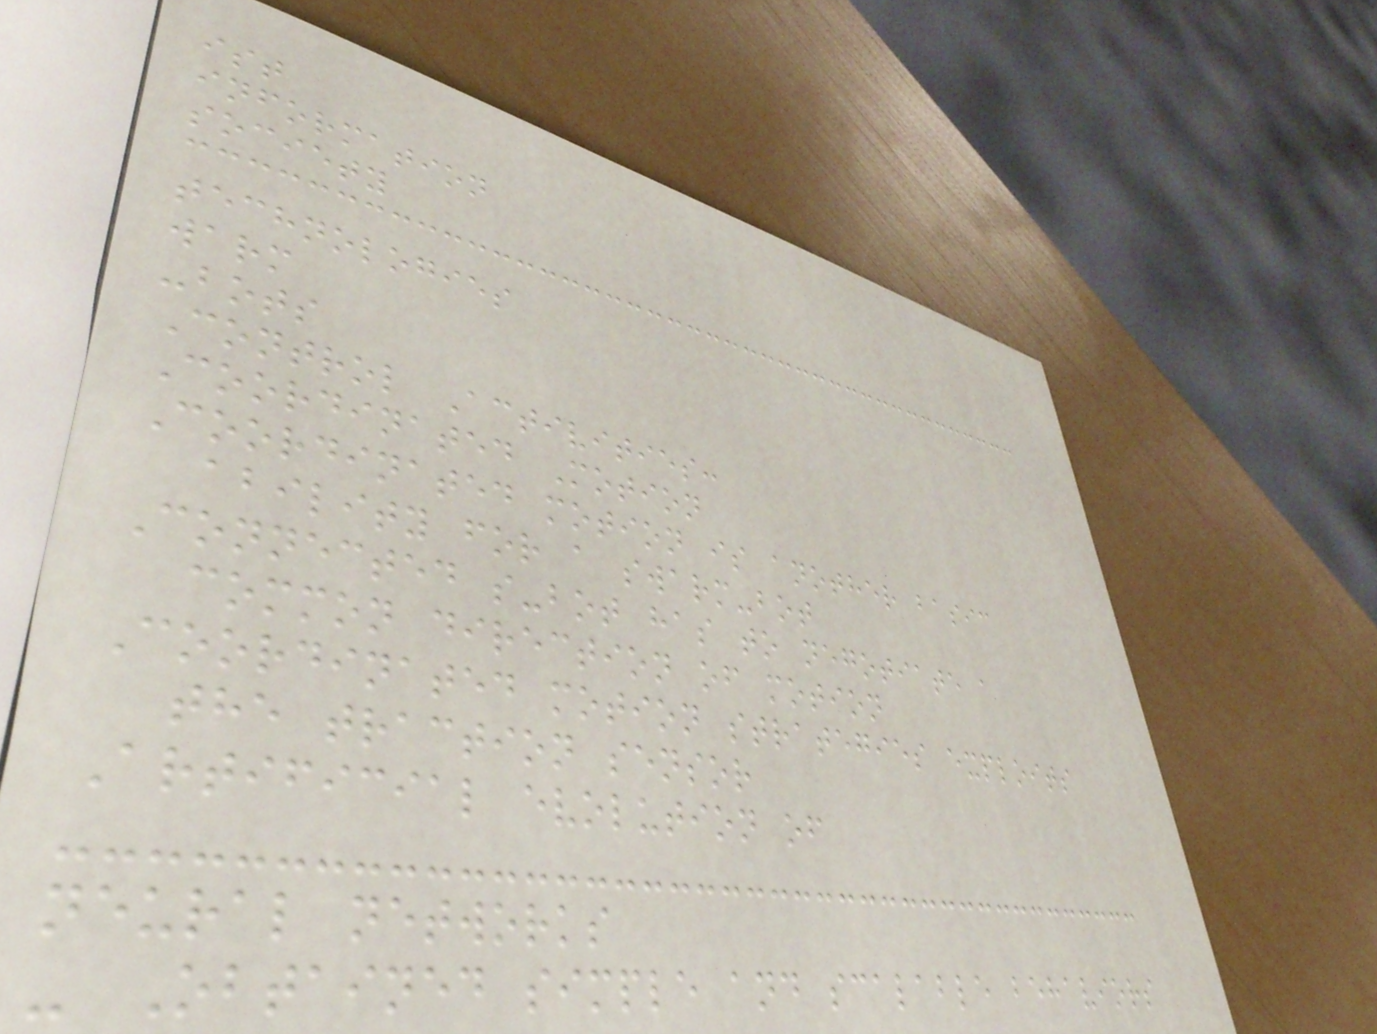ist
information
society
technologies
warm
-bots
Control Activities:
Coordinated Motion
Coordinated motion is another basic
ability for a swarm-bot
Connected s-bot has to negotiate a
common direction of motion
Coordinated motion strategies exploits
the traction sensor
Artificial evolution of
neural networks
- Obtained simple and scalable behaviors
